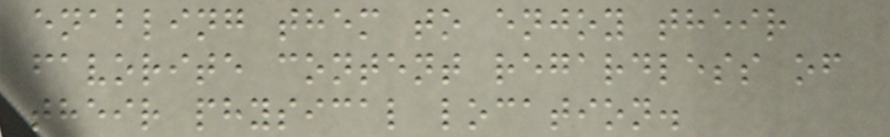enabling them to enjoy their
favorite content regardless of
their physical location.
